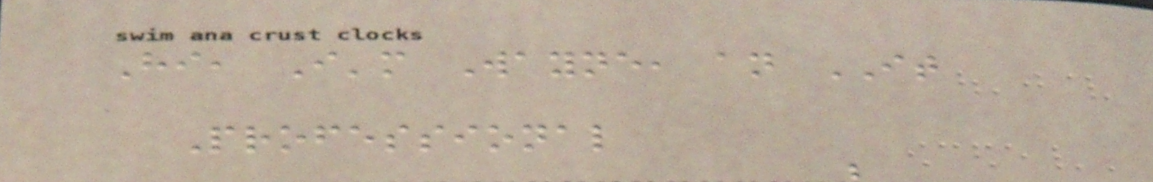Hi, I'm Wayne, an IT
Professional
